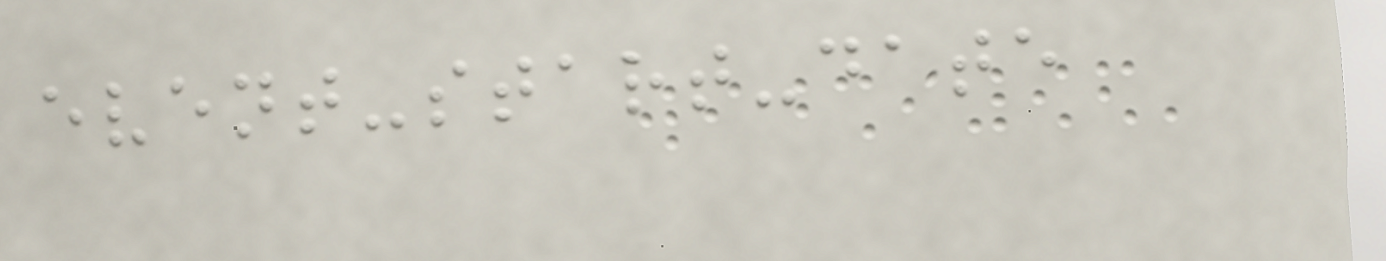event-start-date
